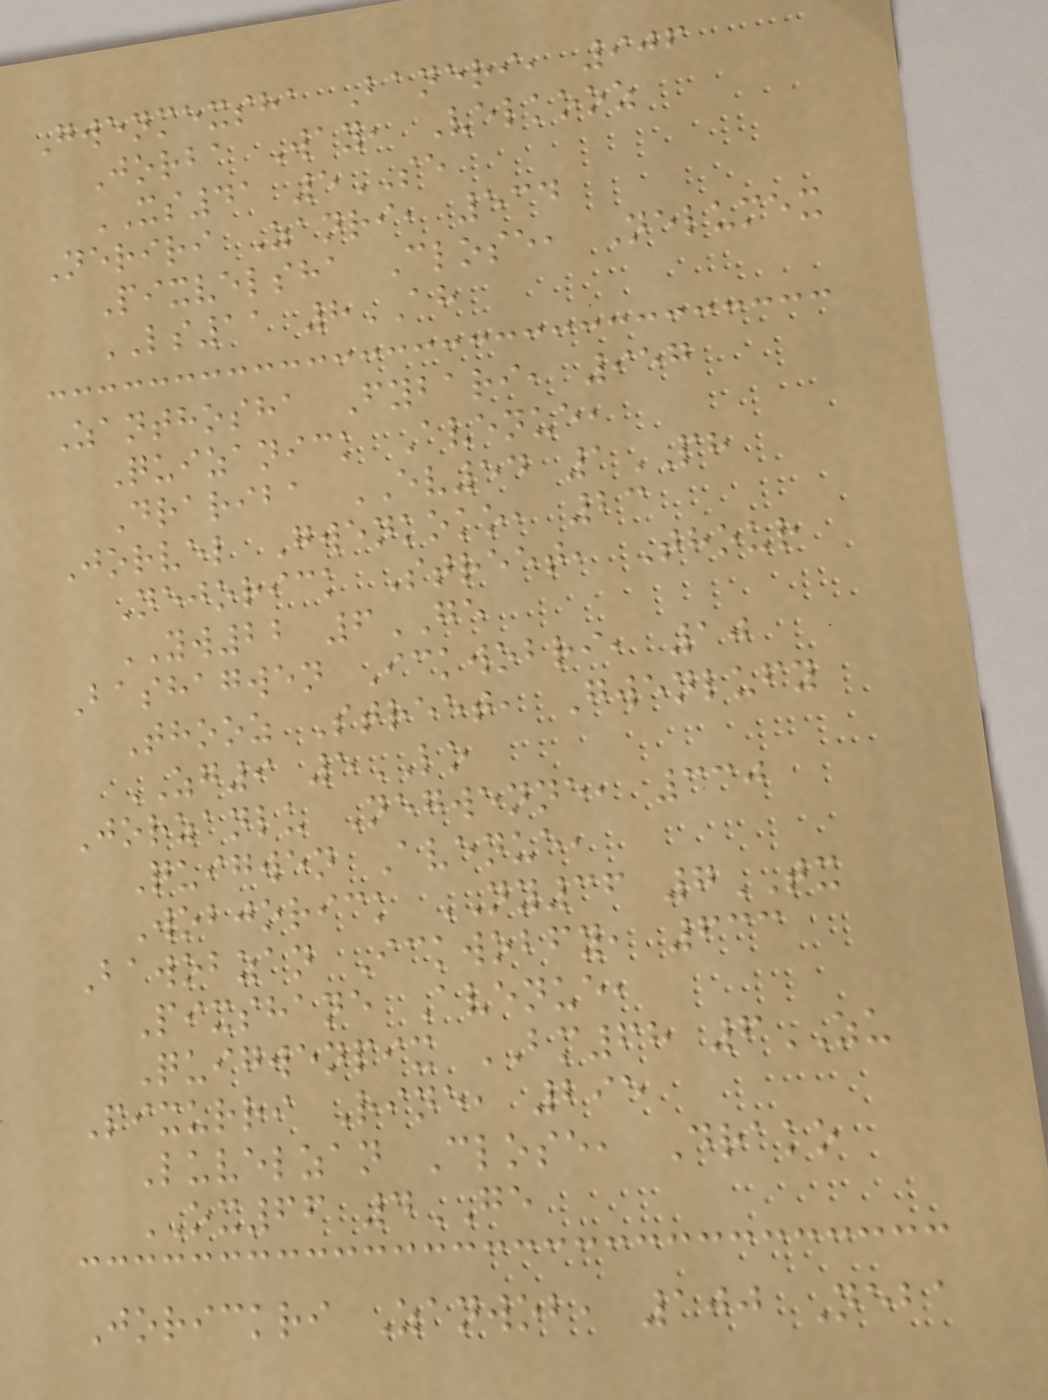Gwenmexsha Baneri, 906
Jorba Way, Velkooz
XS41 5SE
Neriri Zanri, 534
Pixvelsha Close, Nelumex
LS11 8AH
Zanthosha Fybari, 957
Quizanick Avenue,
Drariba EV54 1PH
Jorvel Gwenkoko, 23
Nejorick Street, Thour
YW22 6GE
Bashagwen Ickwobri, 10
Thooz Street, Gwenlufy
ZG9 5LO
Jorzanlu Negwenne, 330
Quigwen Avenue,
Wobjorick NY36 7TX
Bawobzan Ickwobfy, 633
Pixshane Avenue,
Quigwenpix BM68 6ZU
Pixurri Rine, 295
Luvelzan Close, Drako
OX66 4GE
Jorickri Zanwob, 100 Neba
